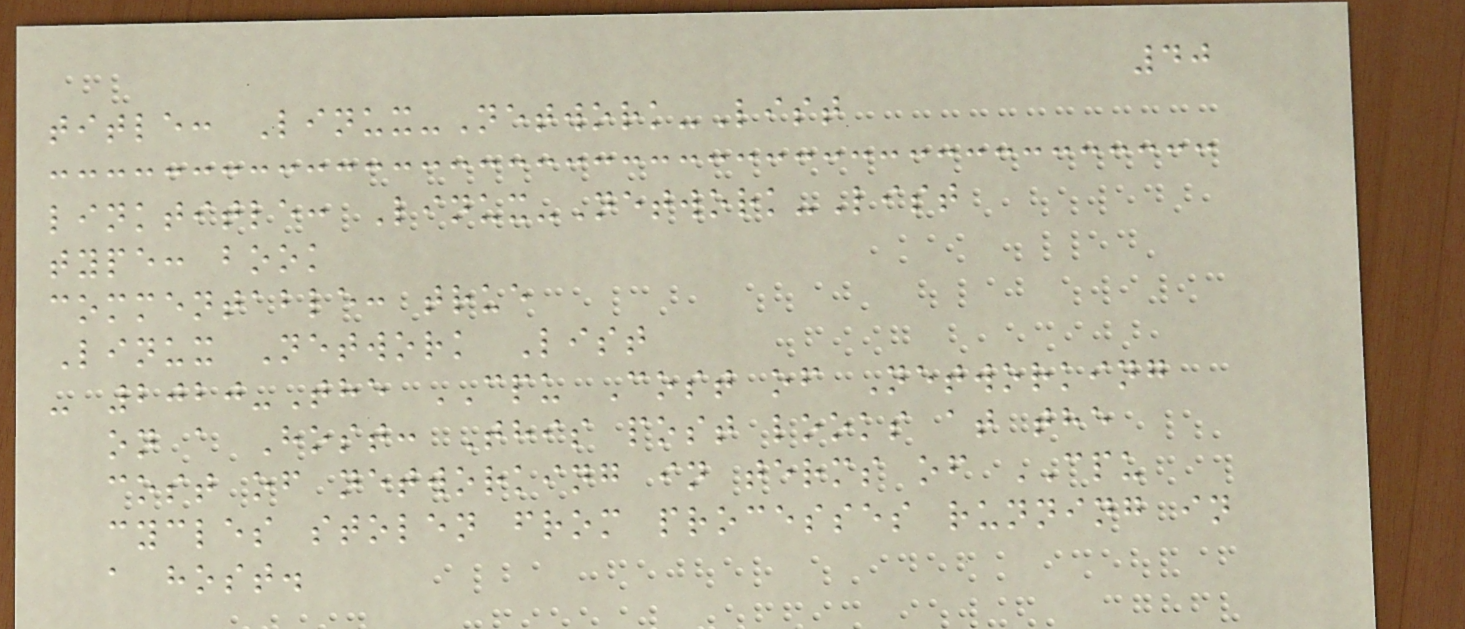40
title: Linux-Network-List
linktitle: Linux-Network-List
type: book
commentable: true
Linux Network List
- 2020-The CPU Cost of Networking
on a Host: This post looks at the
cost of networking in terms of CPU
cycles stolen from processes running in
a host.
